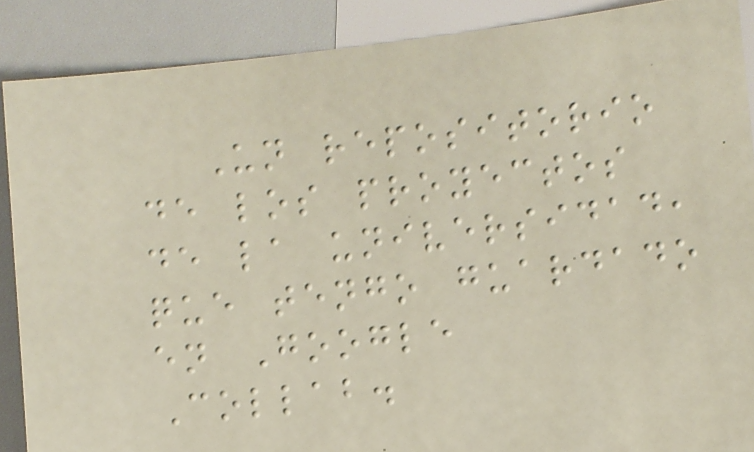Un repositorio
de los proyectos
de la universidad,
que tengo guardado
en Google
Collab.
